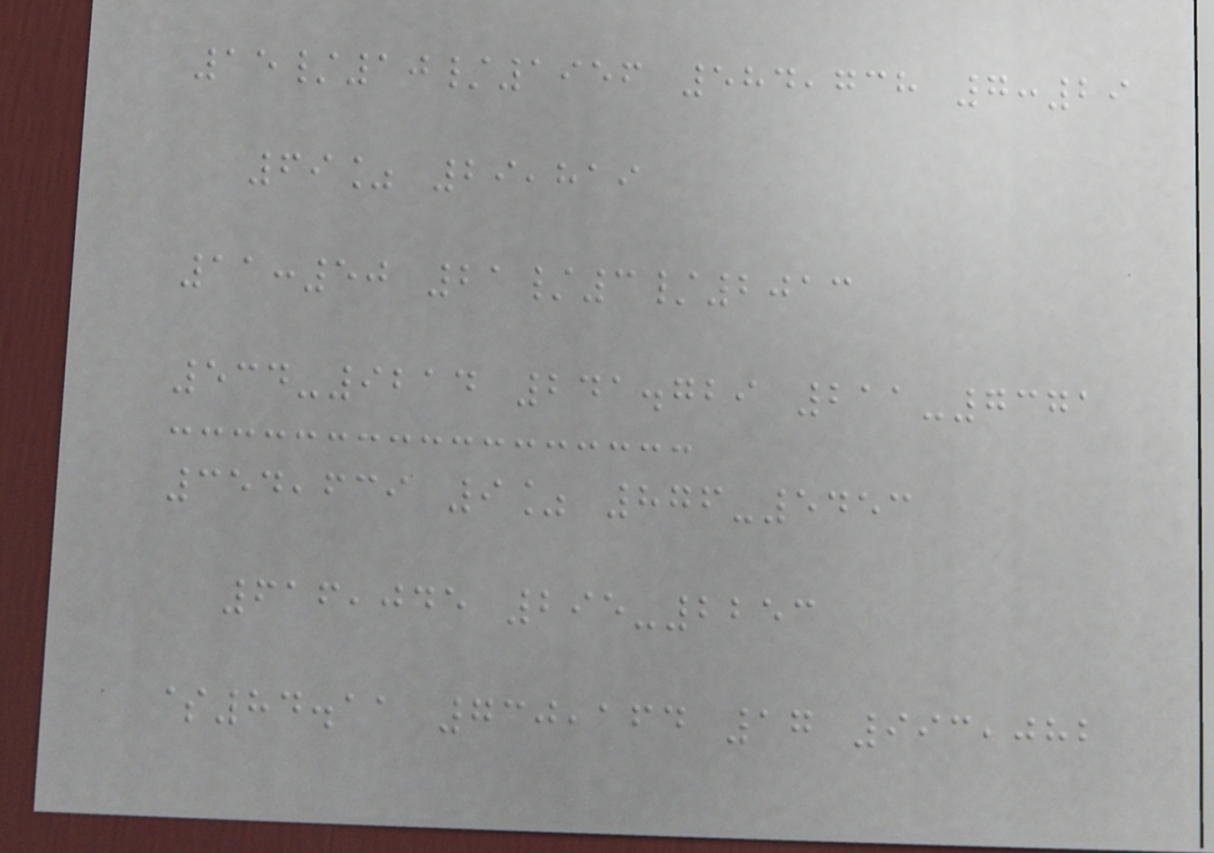15/10/1956 584,738 7:29
69% 29,819
11:50 21/3/2013
534-9214 241.729 211-7371
354,639 9% 876-5453
616,045 295-2253
$84.11 730,164 17 993,082
